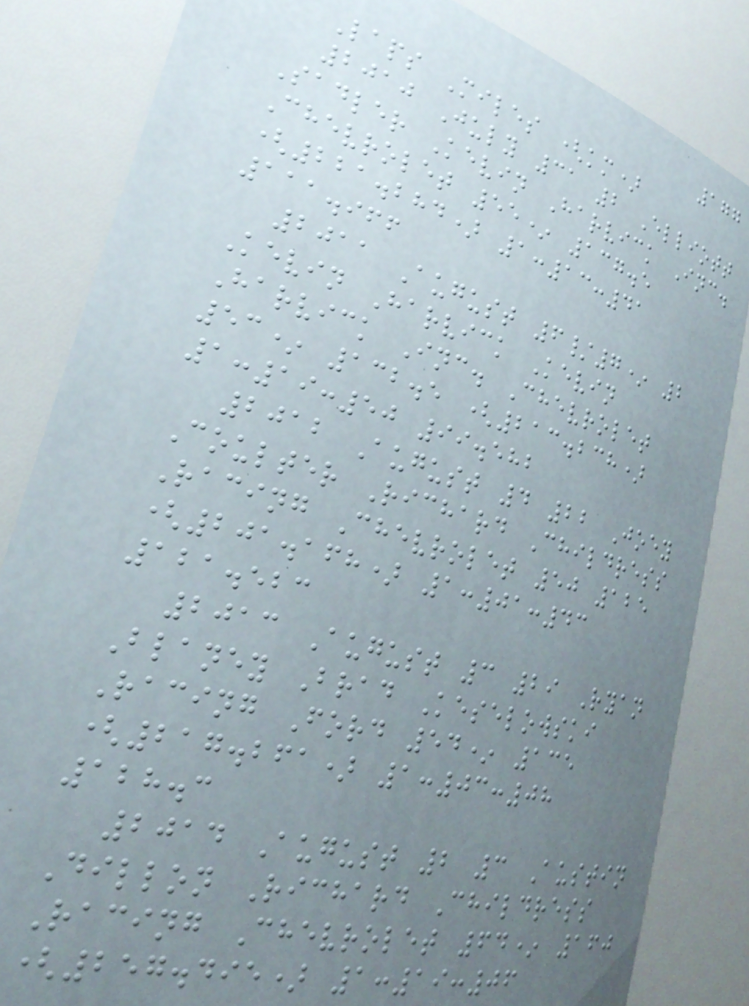177
Laps Miles (km)
2010 July 31 2 Elliott
Sadler Kevin Harvick Inc.
Chevrolet 55* 137.5
(221.284) 1:13:41
111.966
2011 August 6/7* 2
Kevin Harvick Kevin
Harvick Inc. Chevrolet
53* 132.5 (213.238)
1:19:50 99.582
2012 August 4 22 Joey
Coulter Richard Childress
Racing Chevrolet 50 125
(201.168) 1:01:43
121.523
2013 August 3 29 Ryan
Blaney Brad Keselowski
Racing Ford 54* 135
(217.261) 1:03:08
128.3
2014 August 2 3 Austin
Dillon Richard Childress
Racing Chevrolet 64* 160
(257.495) 1:19:06
